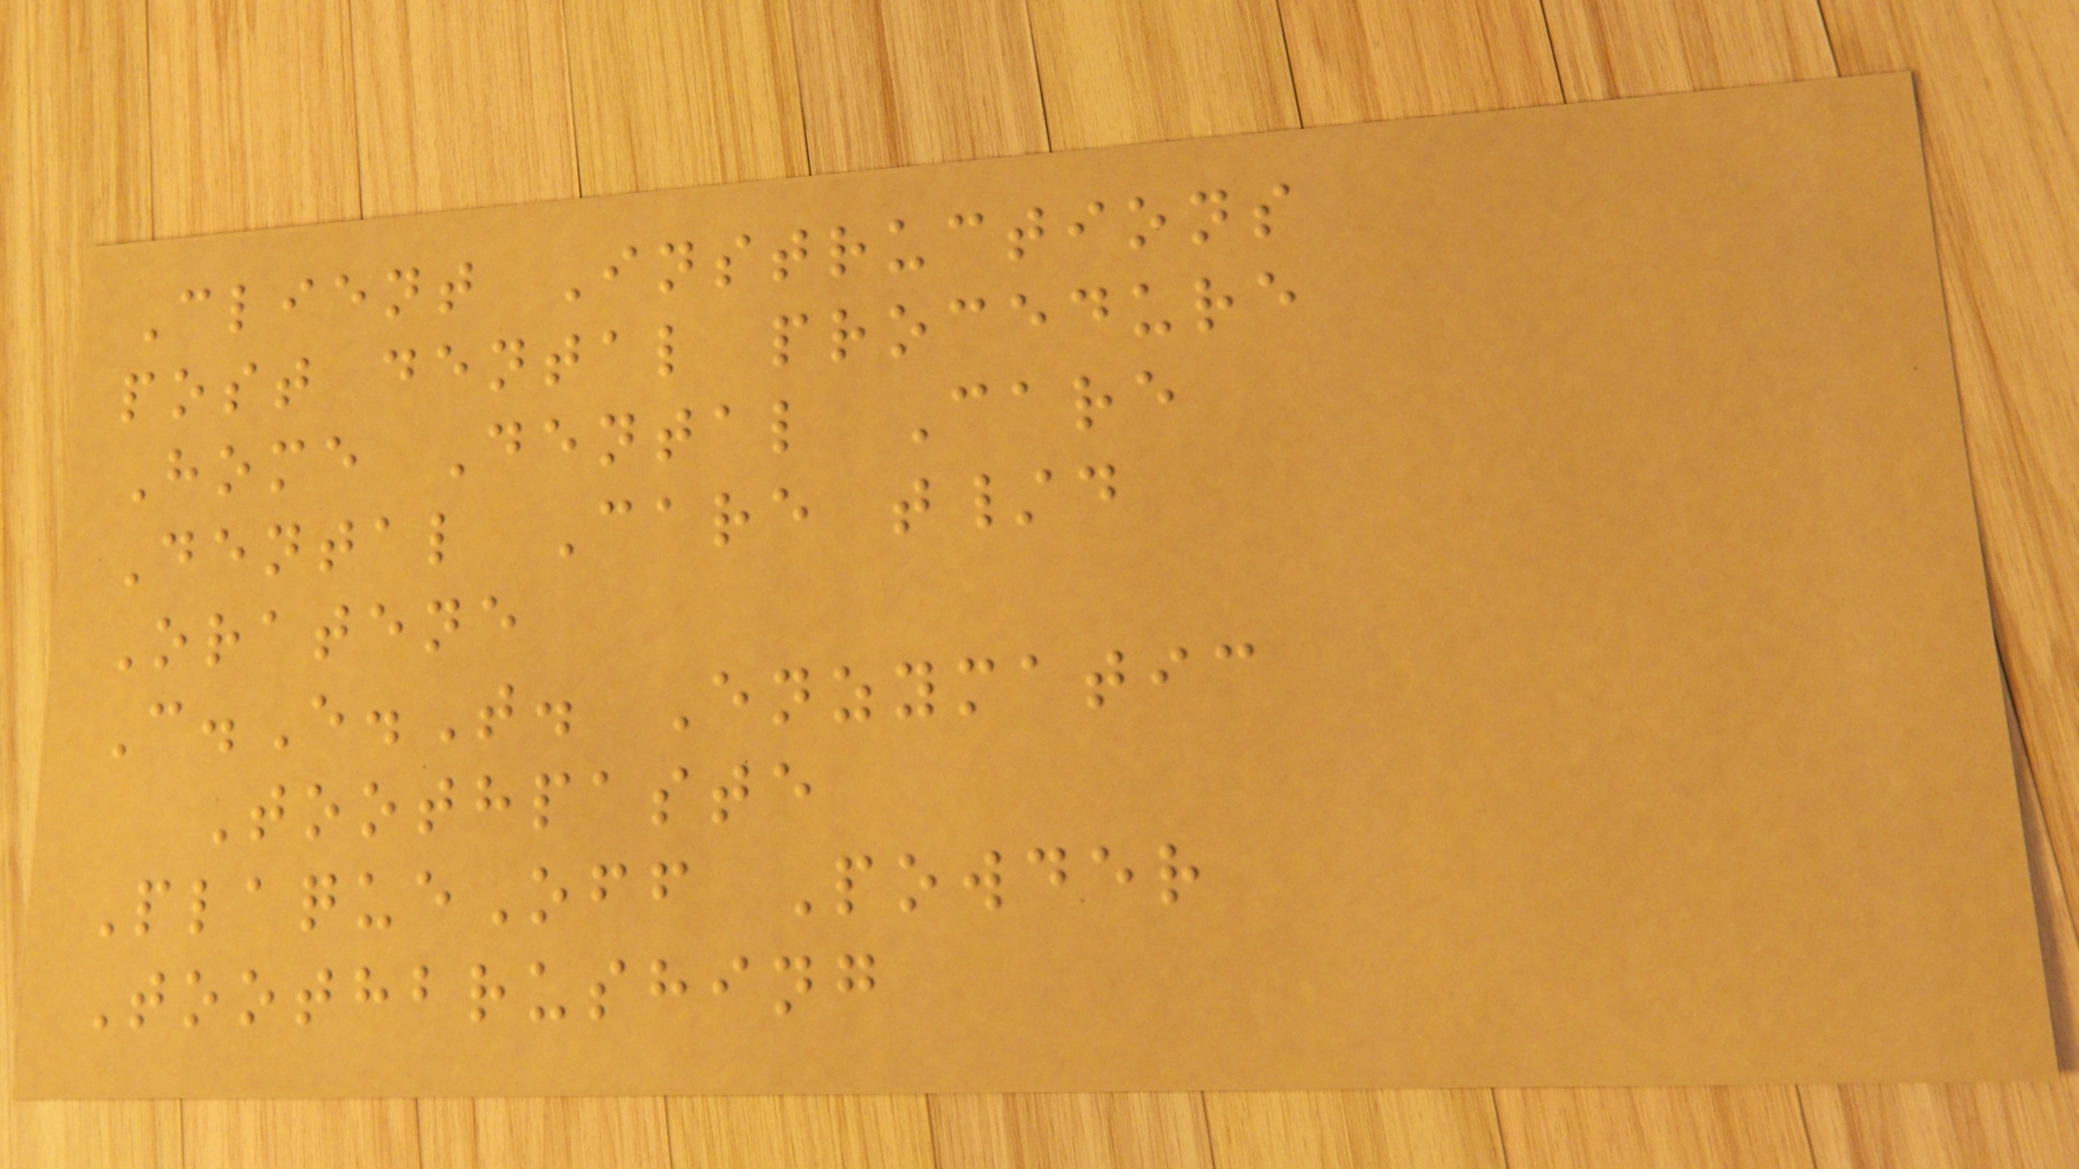Client Instructions
post dental procedure
Home Dental Care
Dental Care t/d
Oratene
C.E.T. Enzymatic
Toothpaste
PlaqueOff Powder
Toothbrushing
